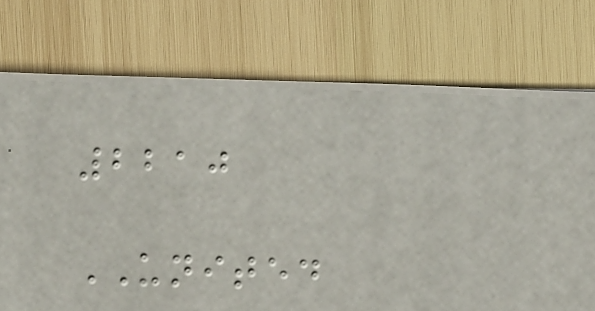2210
UNITED
